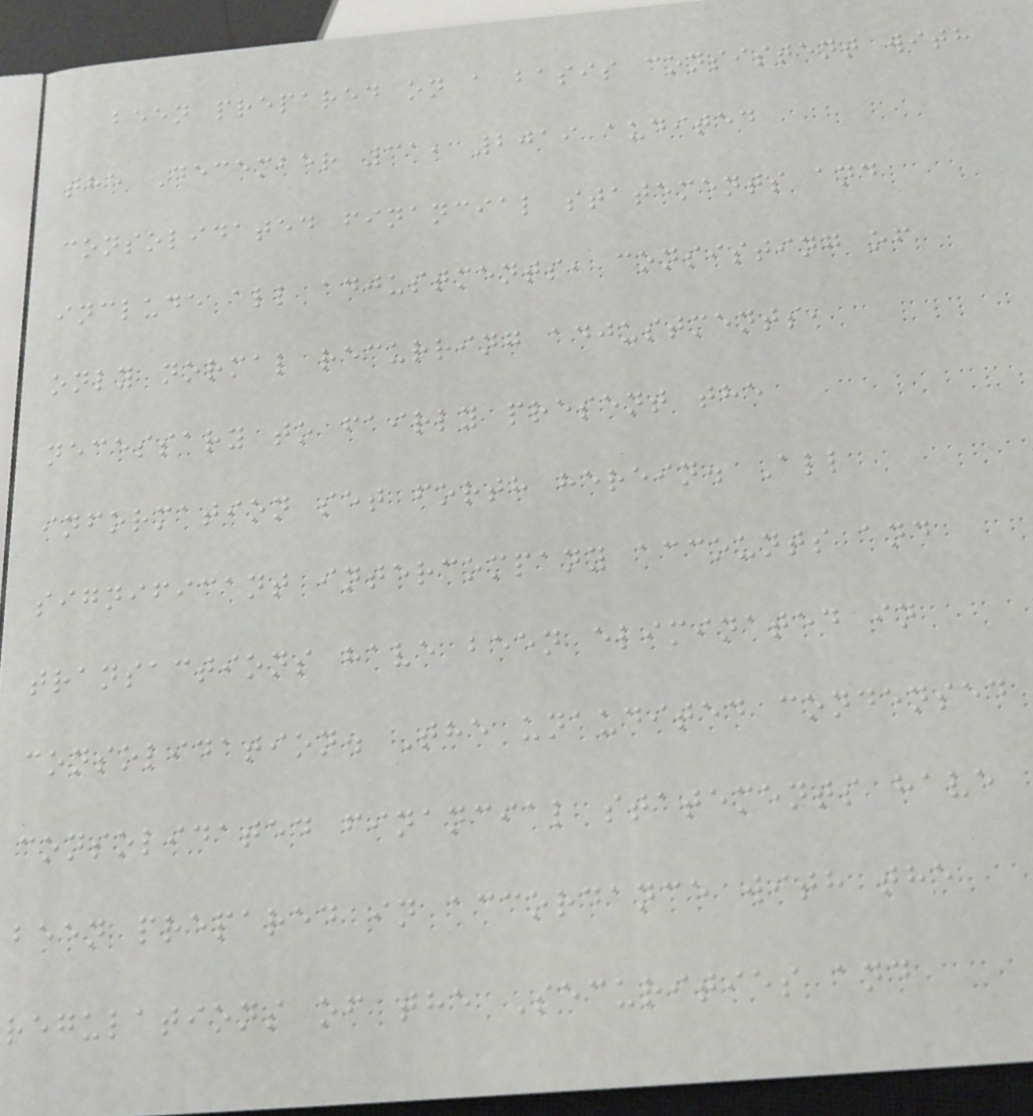been prepared on a basis consistent with
the December 31, 2019 audited
consolidated financial statements and
include all adjustments, consisting of
only normal recurring adjustments,
necessary to fairly present the
information set forth herein. All
significant intercompany accounts and
transactions have been eliminated in
consolidation. The unaudited condensed
consolidated financial statements have
been prepared in accordance with the
regulations of the Securities and
